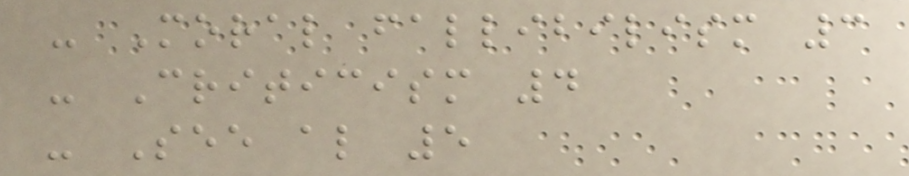- Moral fallibilism 3
- Criticism 4
- See also 5
